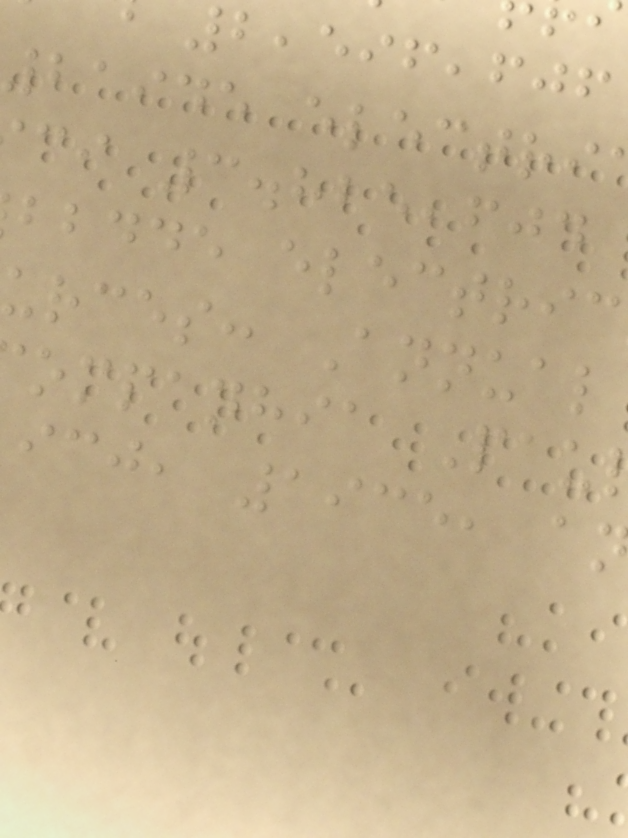2,596,606
baide electri
ci 3.825,604
bbdde electric
urces: Annual
ompanhia Pau
icj, 1935, a
